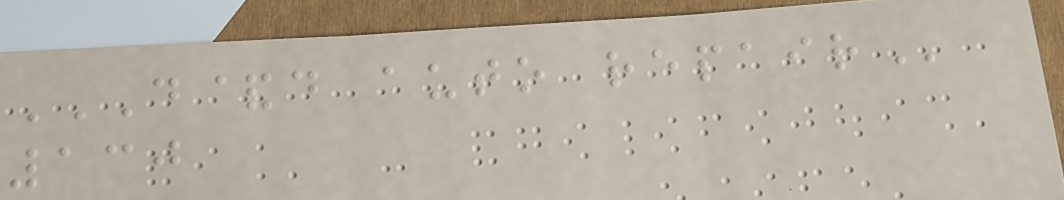D&D AUTO REPAIR
130
